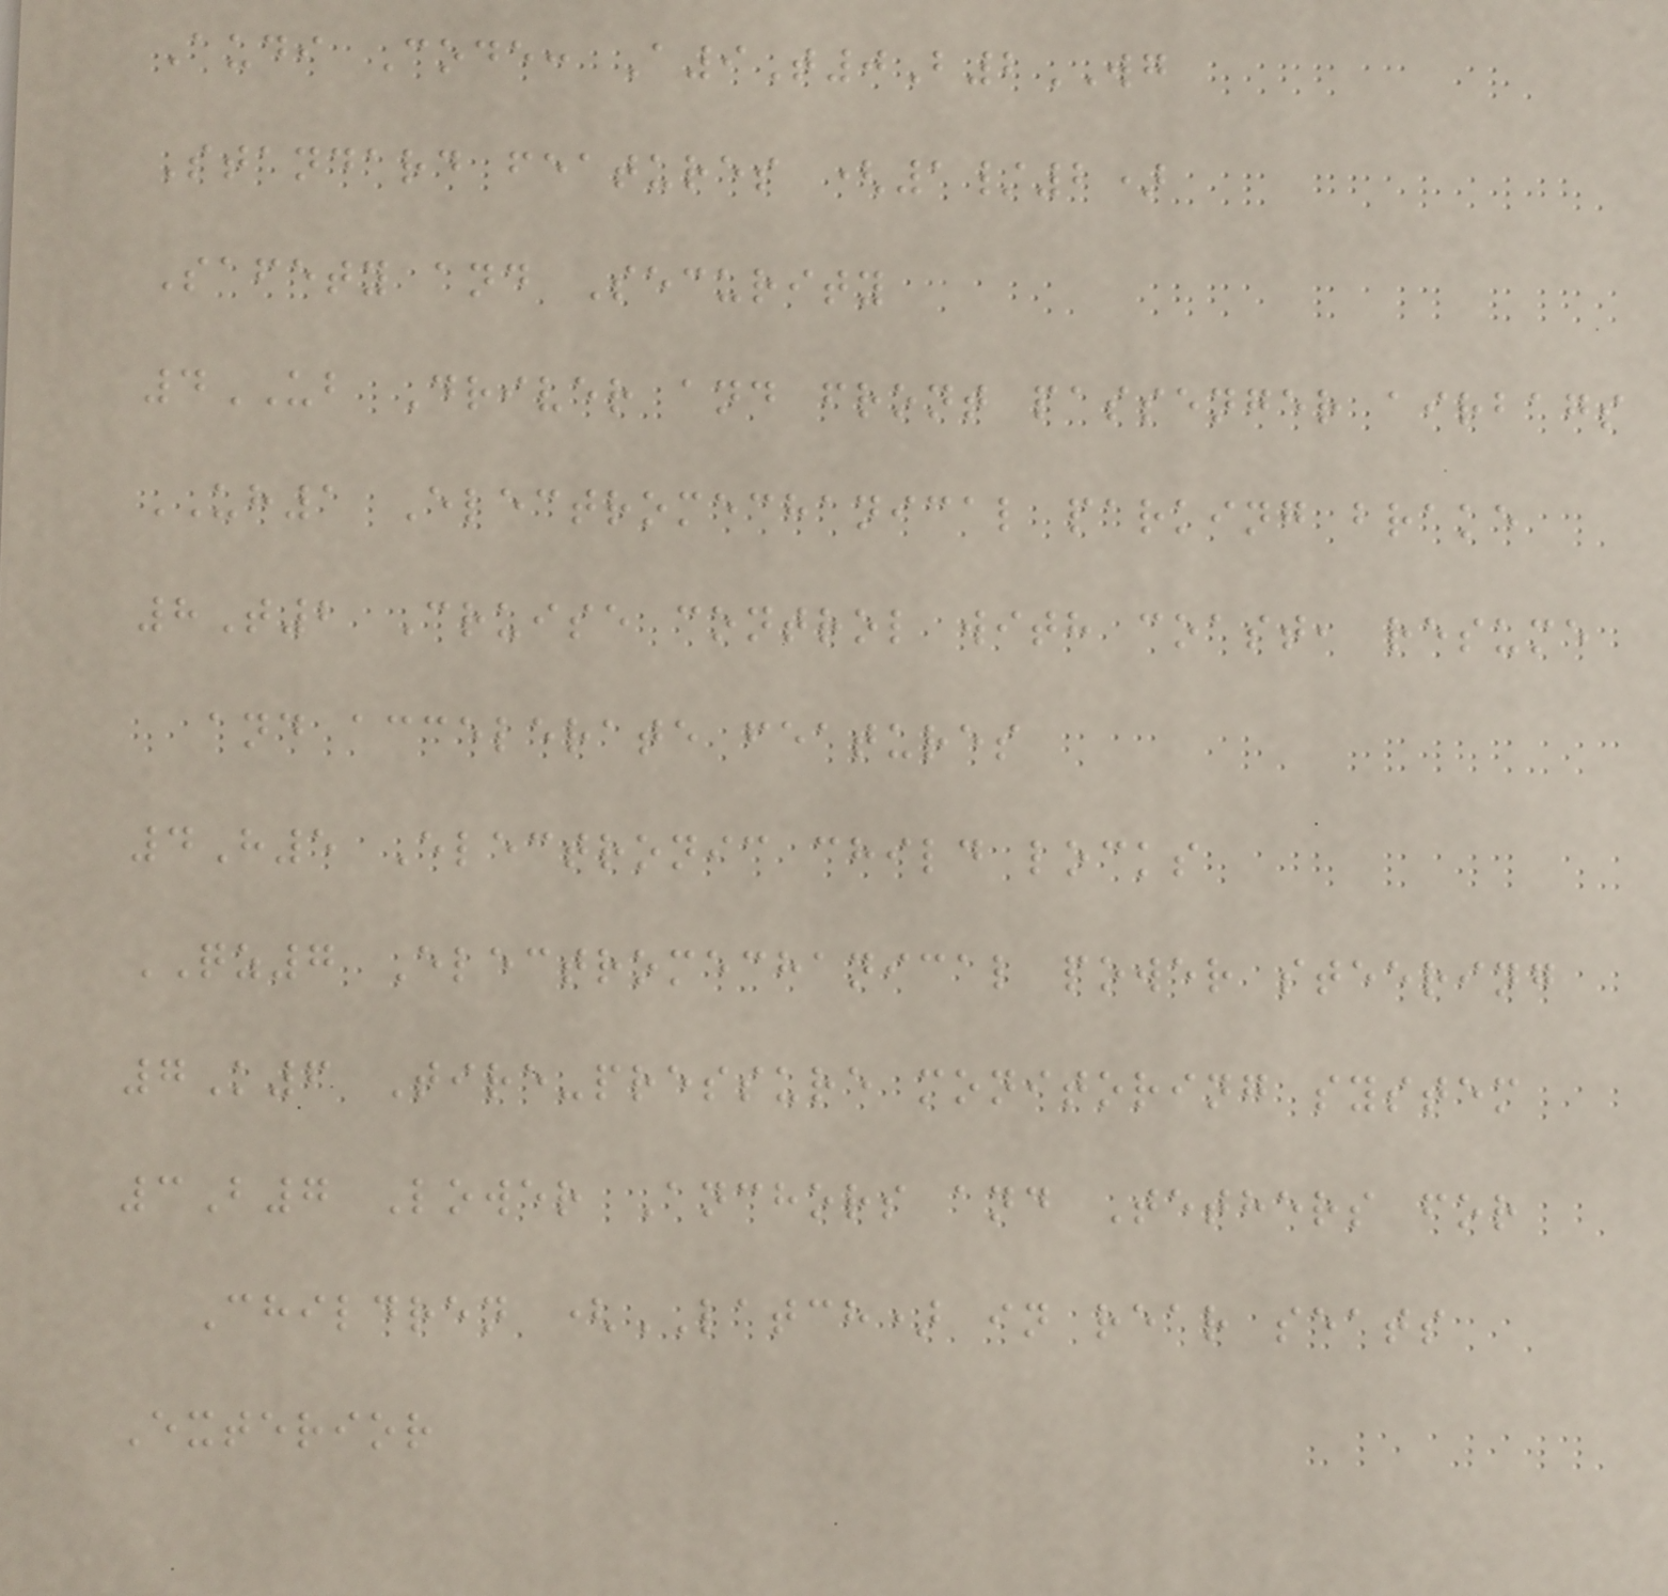Audi Code: A9T0B2WG
Standard features (1/2)
Safety and Security
4UB Driver and front passenger airbags
UH1 Electromechanical parking brake
8T2 Cruise control with coast, resume
and accelerate features
4H5 Electronic child locks
QZ7 Electromechanical power steering
7K6 Tire-pressure monitoring system
3B7 Lower Anchors and Tethers for
Children (LATCH) in rear seats
Exterior
